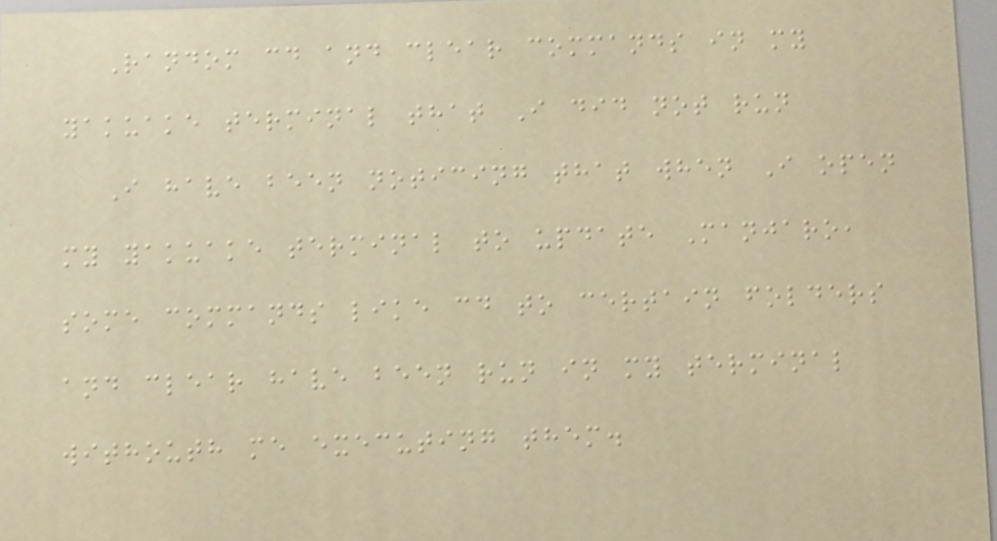Random cd and clear commands in my
yakuake terminal that I did not run
I have been noticing that when I open
my yakuake terminal to update Manjaro,
some commands like cd to certain folders
and clear have been run in my terminal
withouth me executing them.
